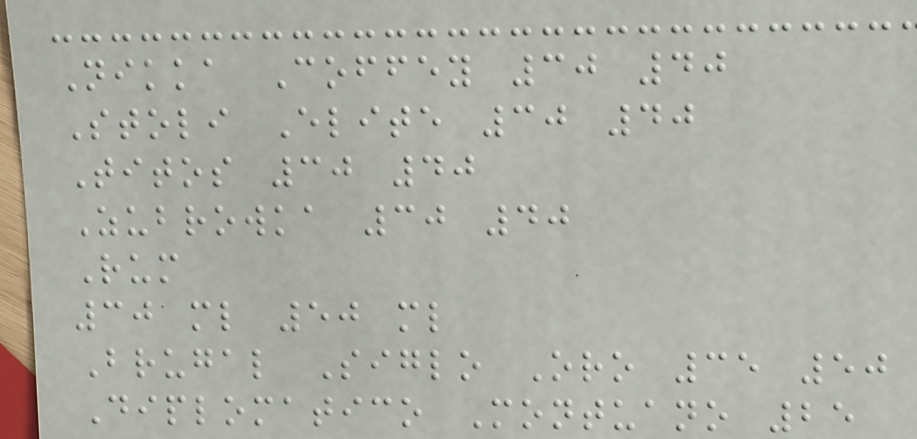Nikka Coffey 30 40
Stoli Elite 30 40
Titos 30 40
Zubrowka 30 40
Rum
30 ml 50 ml
Brugal Siglo Oro 35 50
Diplomatico Montuano 25
